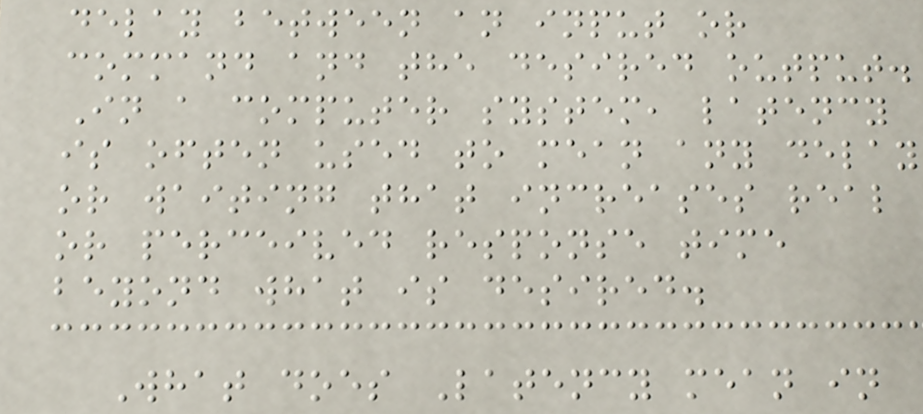delay between an input or
command and the desired output.
In a computer system, latency
is often used to mean any delay
or waiting that increases real
or perceived response time
beyond what is desired.
What does Latency mean in
